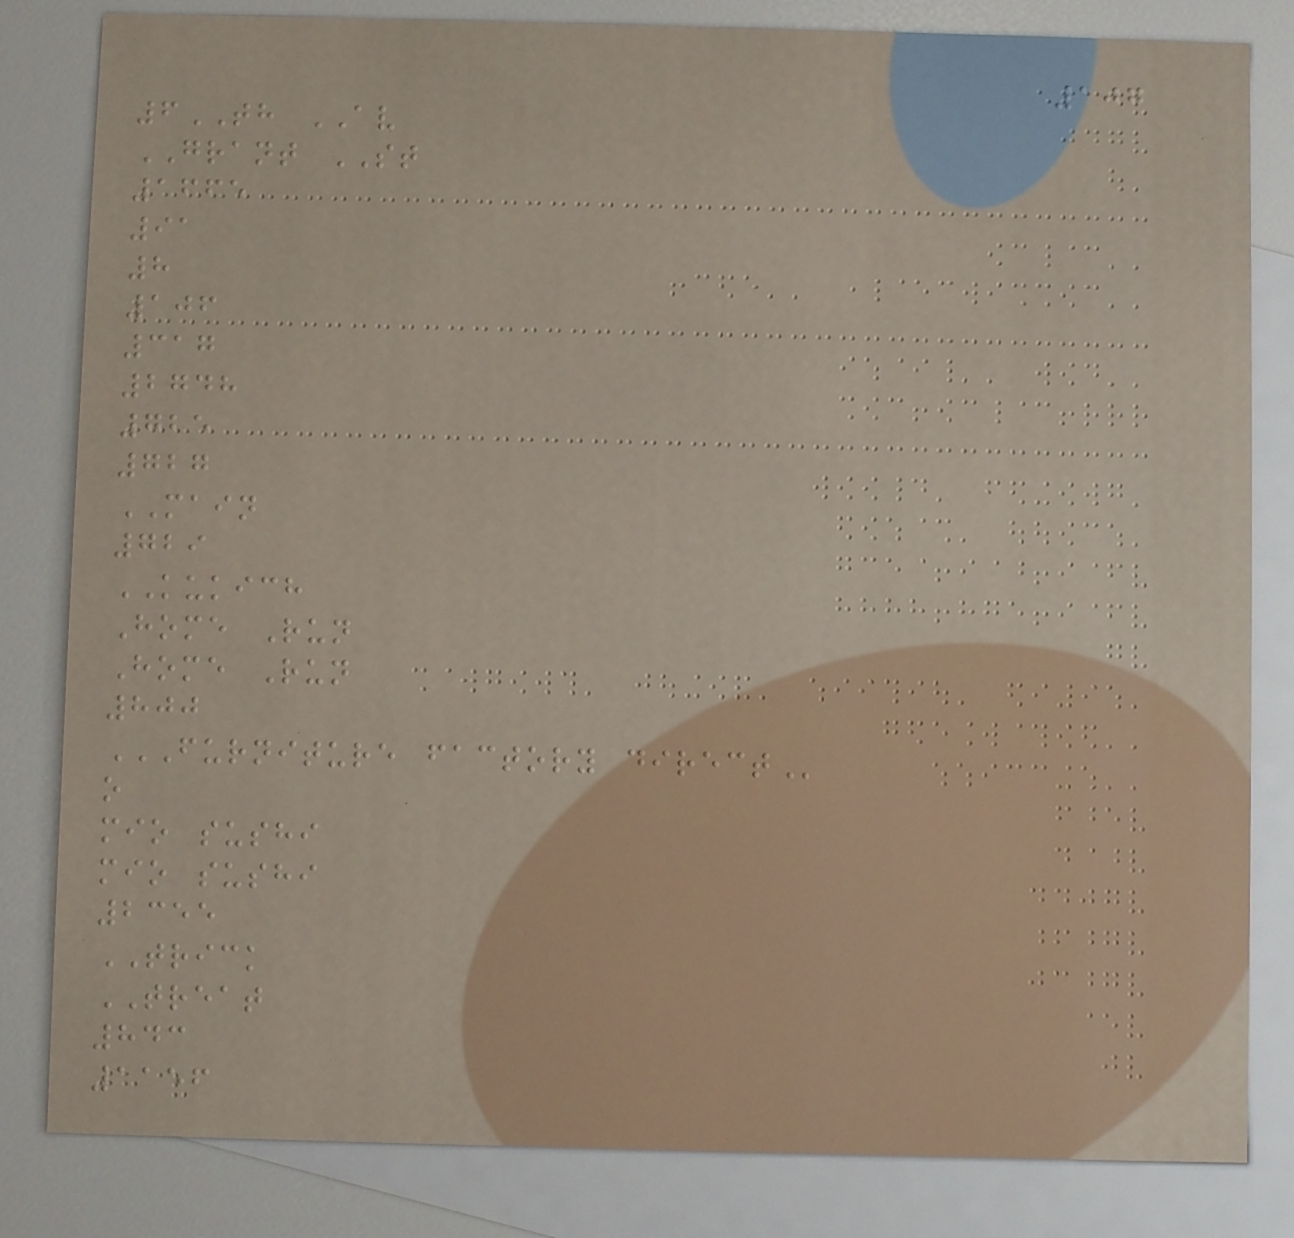107
6TH AV
GRANT ST
1665
91
8
106
317
2748
725
727
MAIN
729
KUKICH
Home Run
Home Run
800
FURNITURE FACTORY DIRECT
o
mio sushi
mio sushi
2355
TRICK
TREAT
843
1156
